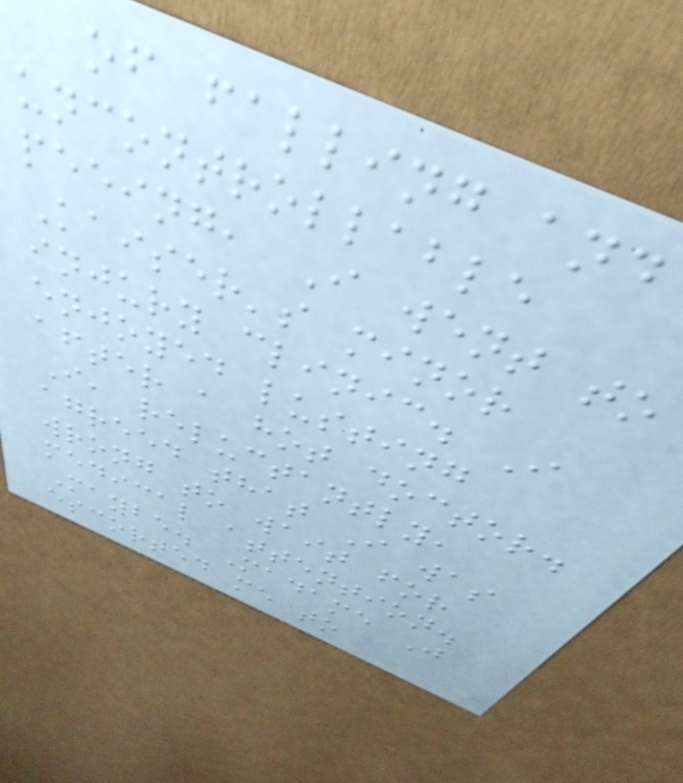of falling and
uncontrollable
peeing, I went to
Kaiser's minor
injury clinic. I
enjoyed lusting
after a hot doctor.
I, reluctantly,
agreed that I was
wrong to wait for
medical attention.
Maybe. Madame J
escorted me to
